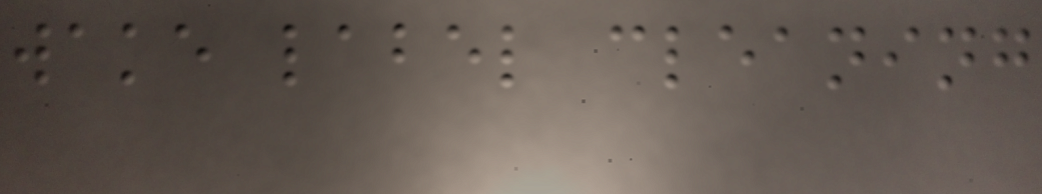wake label cleaning
